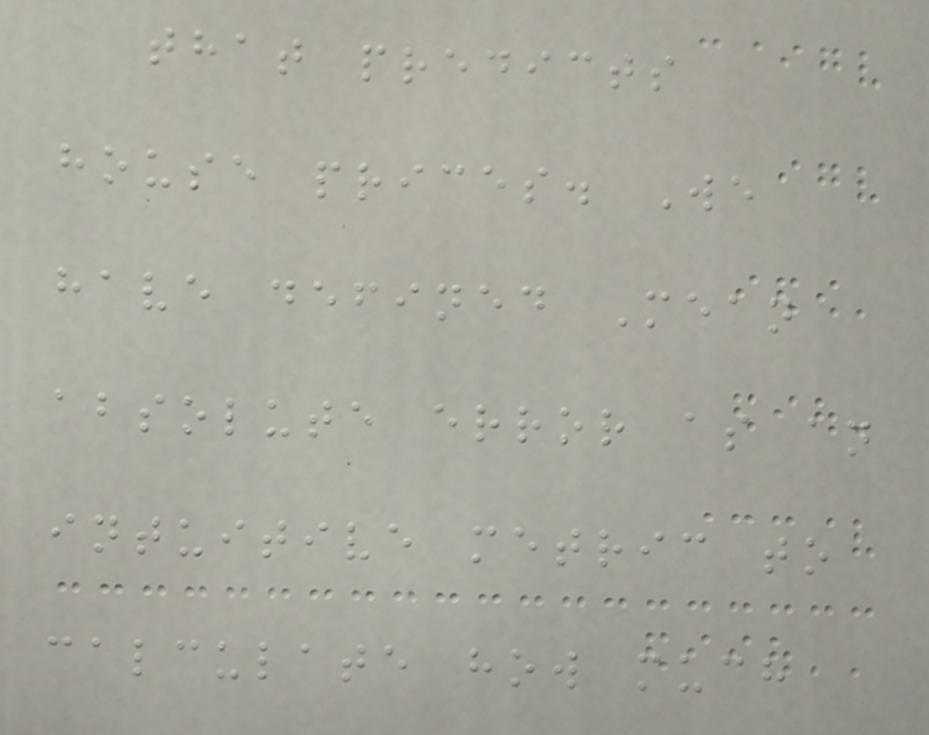that predicts
house prices. We
have defined Mean
absolute error as an
intuitive metric to
calculate how much
